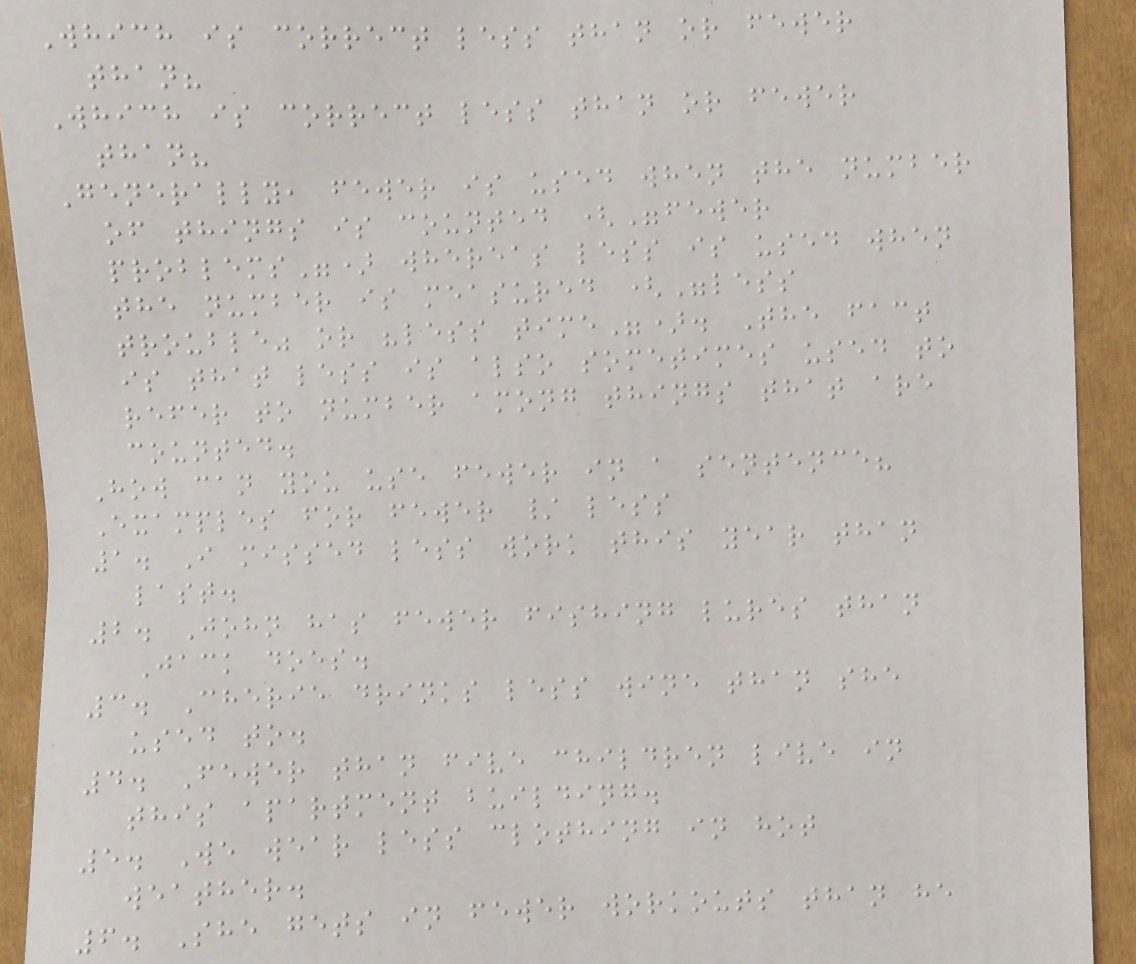Which is correct less than or fewer
than?
Which is correct less than or fewer
than?
Generally, fewer is used when the number
of things is counted ("fewer
problems") whereas less is used when
the number is measured ("less
trouble" or "less time"). The fact
is that less is also sometimes used to
refer to number among things that are
counted.
How can you use fewer in a sentence?
Examples for fewer / less
1. I missed less work this year than
last.
2. John has fewer fishing lures than
Jack does.
3. Cherie drinks less wine than she
used to.
4. Fewer than five children live in
this apartment building.
5. We wear less clothing in hot
weather.
6. She gets in fewer workouts than he
